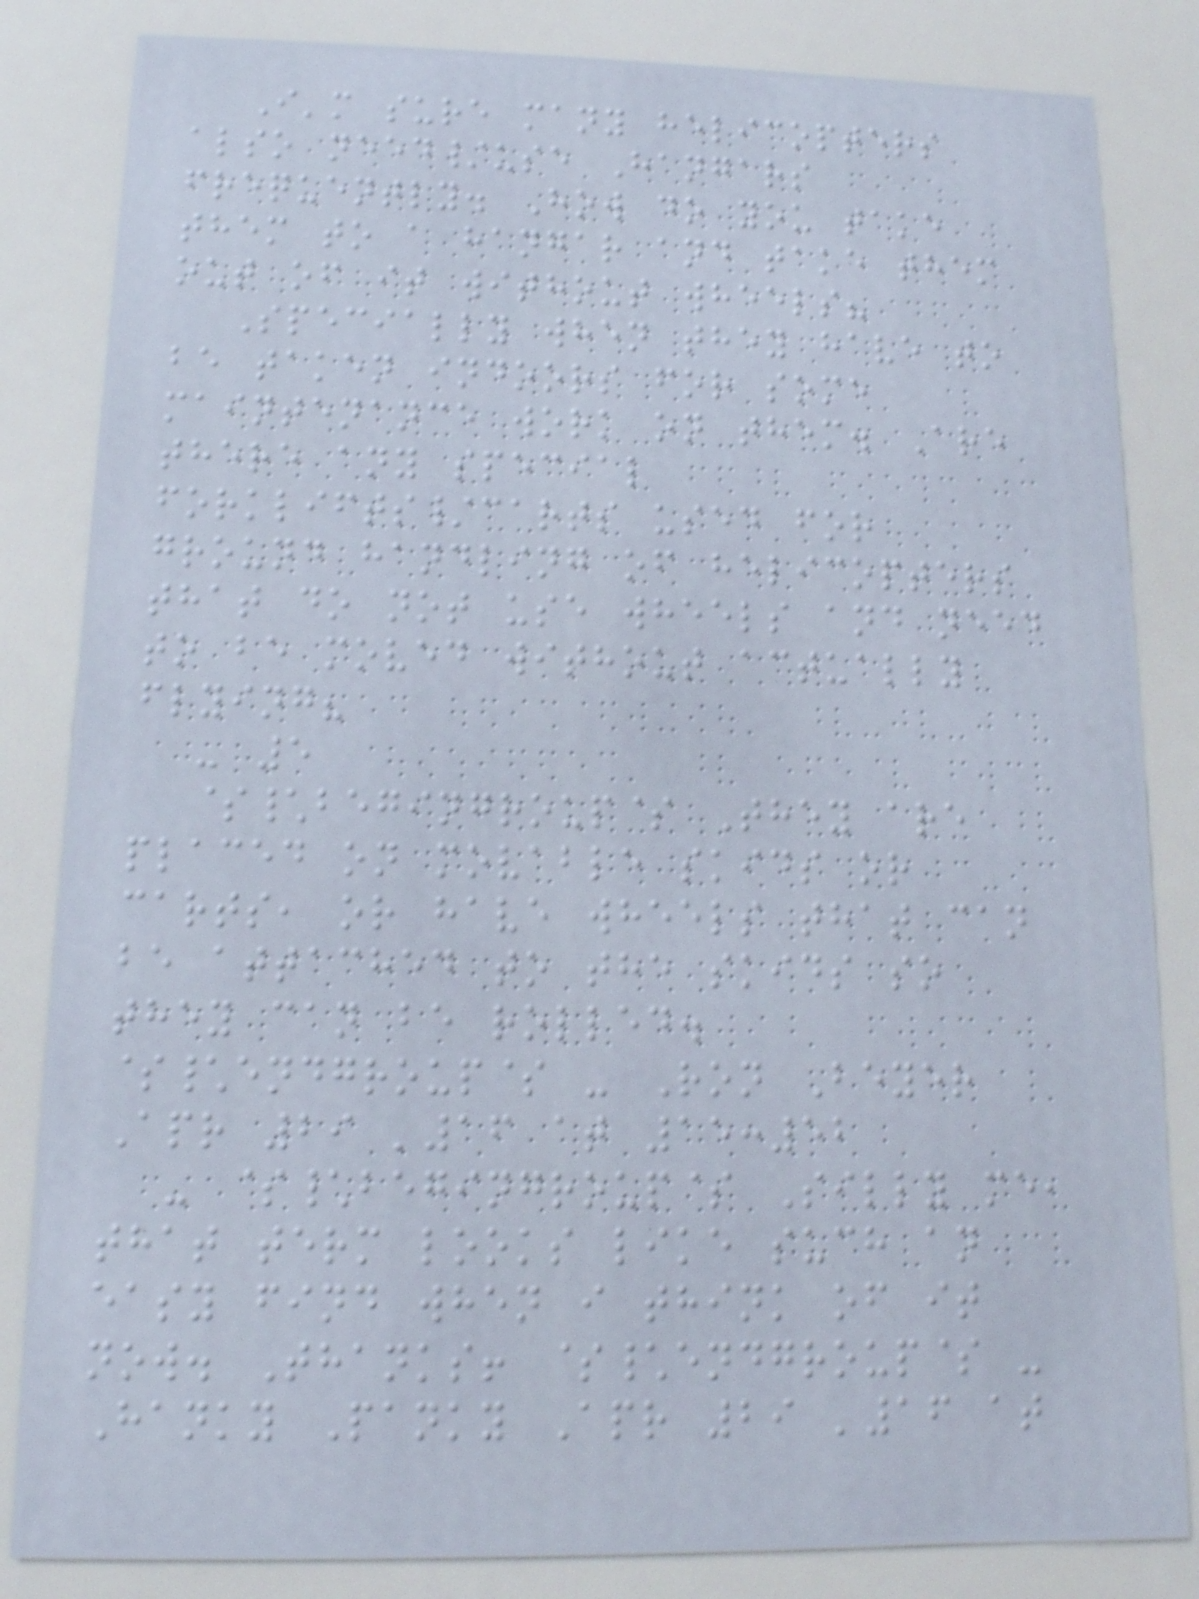I'm sure many helicopters
also need/use Hangars
frequently. How do you take
them to a hangar and take them
out of it without wheels?
Specially when they have to
be taken indoors for some
maintenance work on them. Are
there any special
forklifts/carts used for
ground handling of helicopters
that do not use wheels and need
to be moved without actually
flying?
- 5
$\begingroup$ They are
placed on movable skids or
carts, or have wheels that can
be attached to the skids so
they can be rolled.
$\endgroup$ - Ron Beyer
Apr 29 '16 at 15:52
- $\begingroup$ Silly me,
that term looks like such an
easy find when i think of it
now. Thanks! $\endgroup$ -
Hanky Panky Apr 29 '16 at
